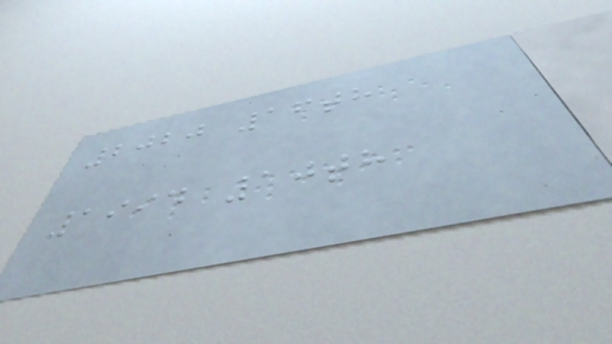2020 16th
1994 10th
